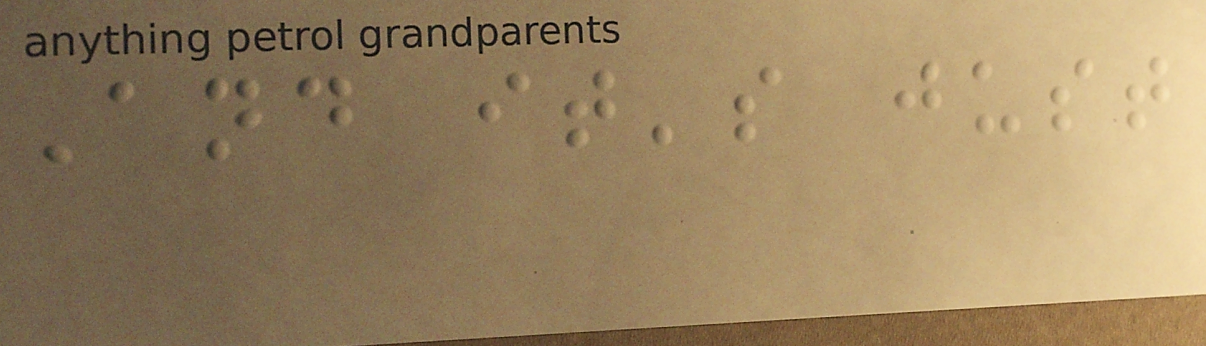And it's just
